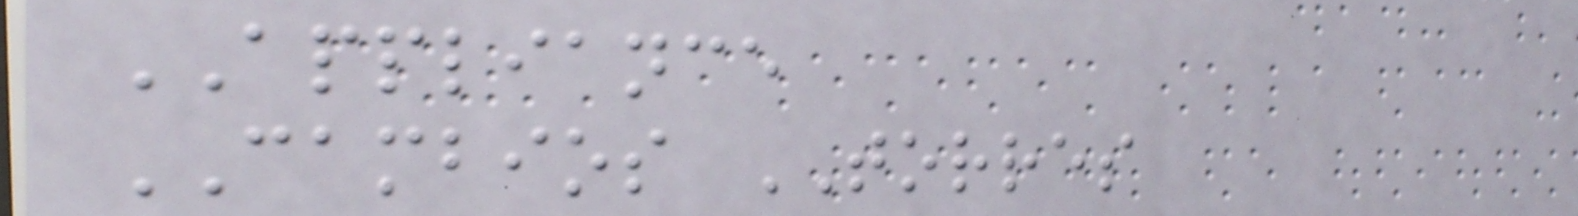APPLIANCE
CAMBIOS TORRES
